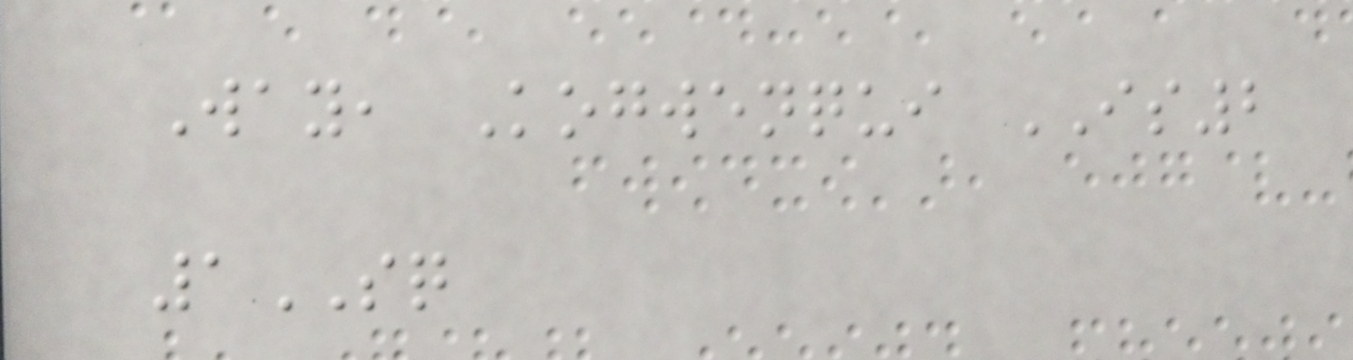Way, Kogwenqui IS2
1SQ
